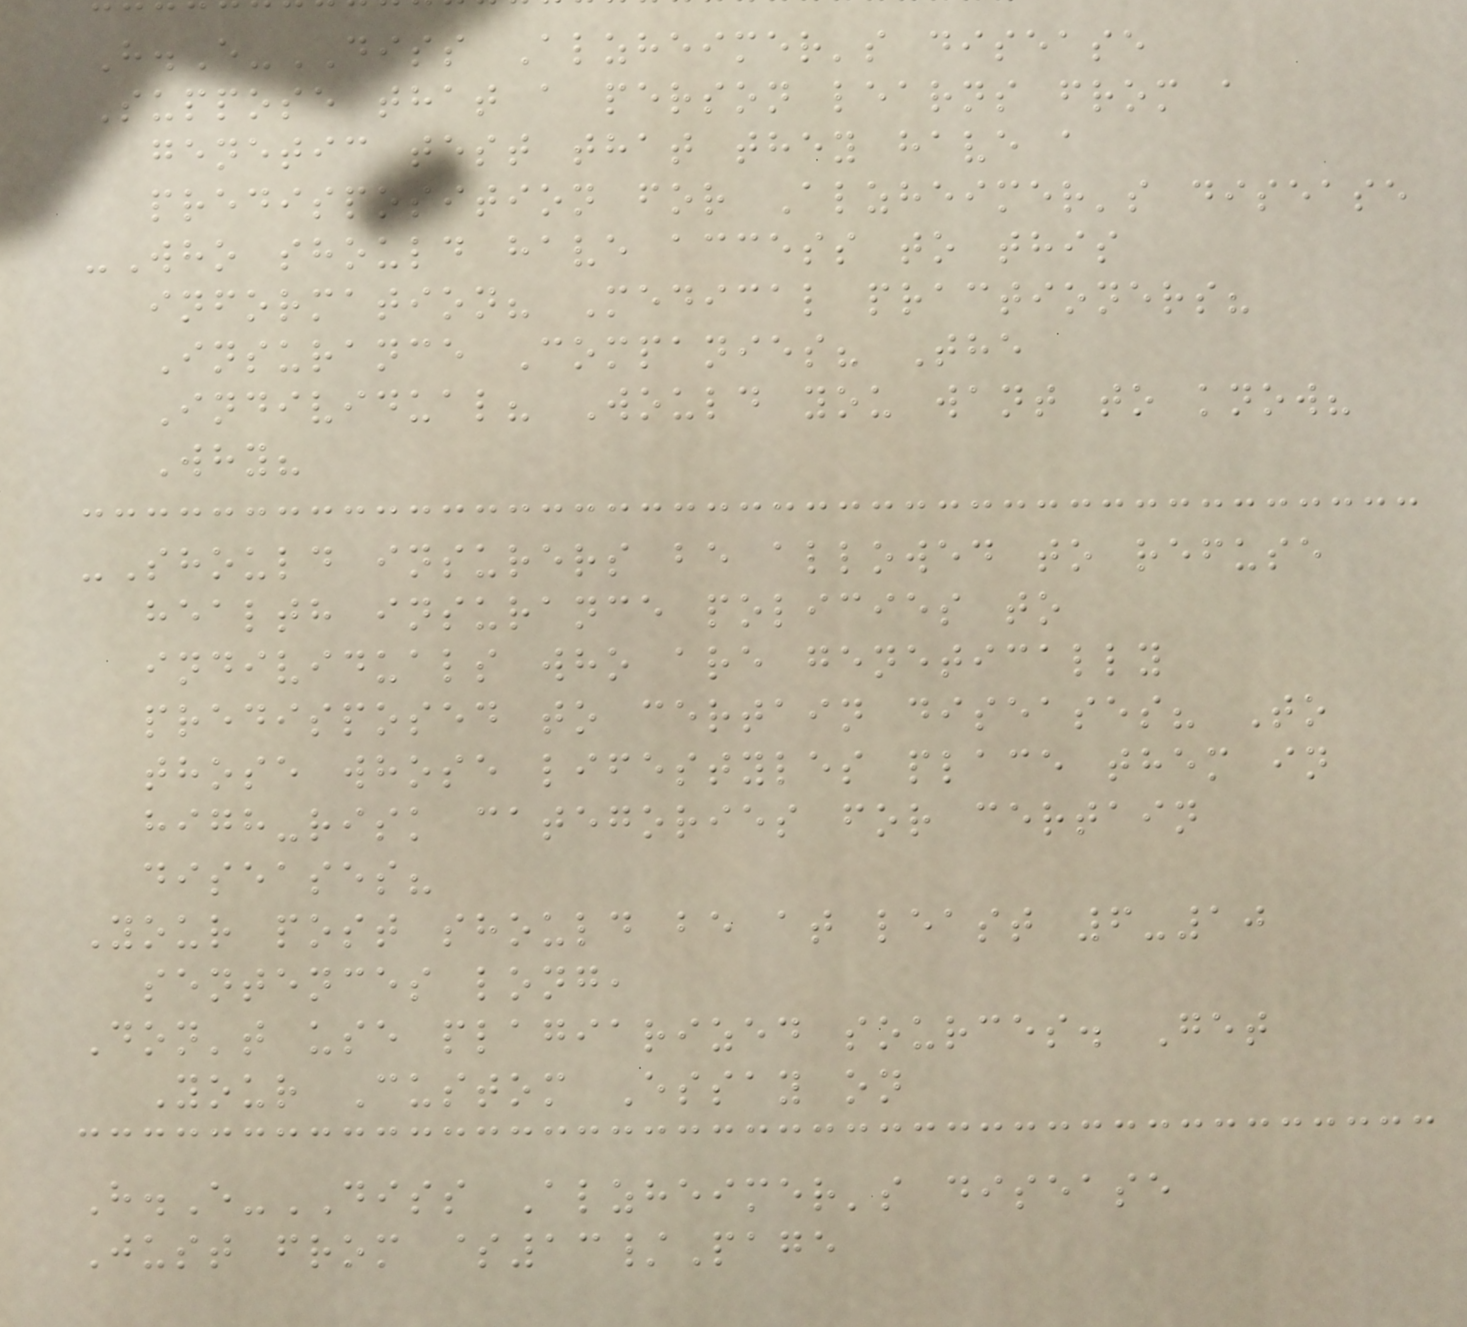H.E-DISS Alzheimer's disease
Suppose that a person learns from a
genetic test that they have a
predisposition for Alzheimer's disease
-Who should have access to this
information? Medical practioners?
Insurance Companies? The
Individual? Would you want to know?
Why?
-Should insurers be allowed to refuse
health insurance policies to
individuals who are genetically
predisposed to certain diseases? To
those whose lifestyles place them in
high-risk categories for certain
diseases?
Your post should be at least 6-10
sentences long,
Don't use plagiarized sources. Get
Your Custom Essay on
H.E-DISS Alzheimer's disease
Just from $13/Page
